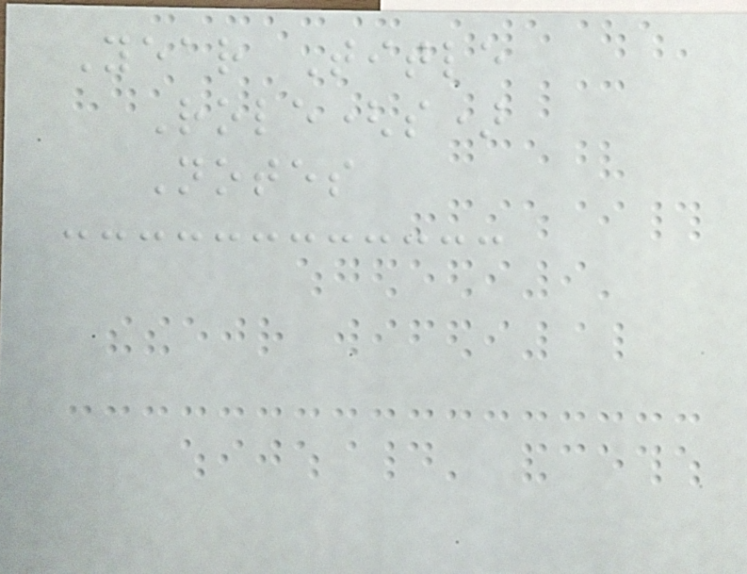Year Title
Role(s)
Notes
